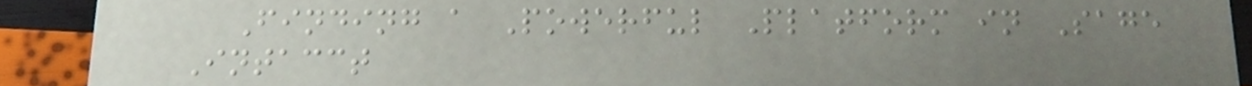Finding a Powerful Platform in Sage
Intacct
